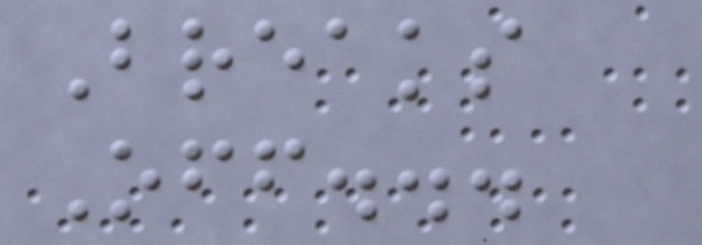Breaks
Off...
